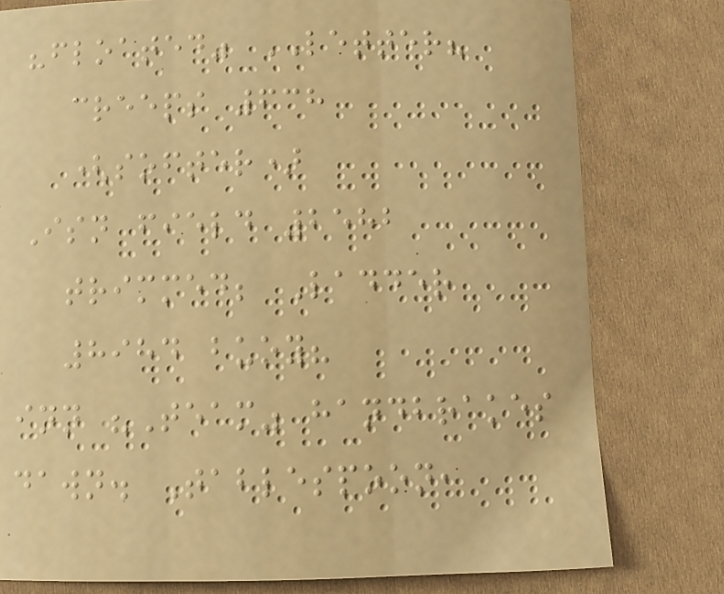"floated" LETTER?
creeps 638
(softer)
Isn field 2582
trimmed; Ladder
8984 buoy?
inn "Team" handbrakes
dawn. Tablespoon,
